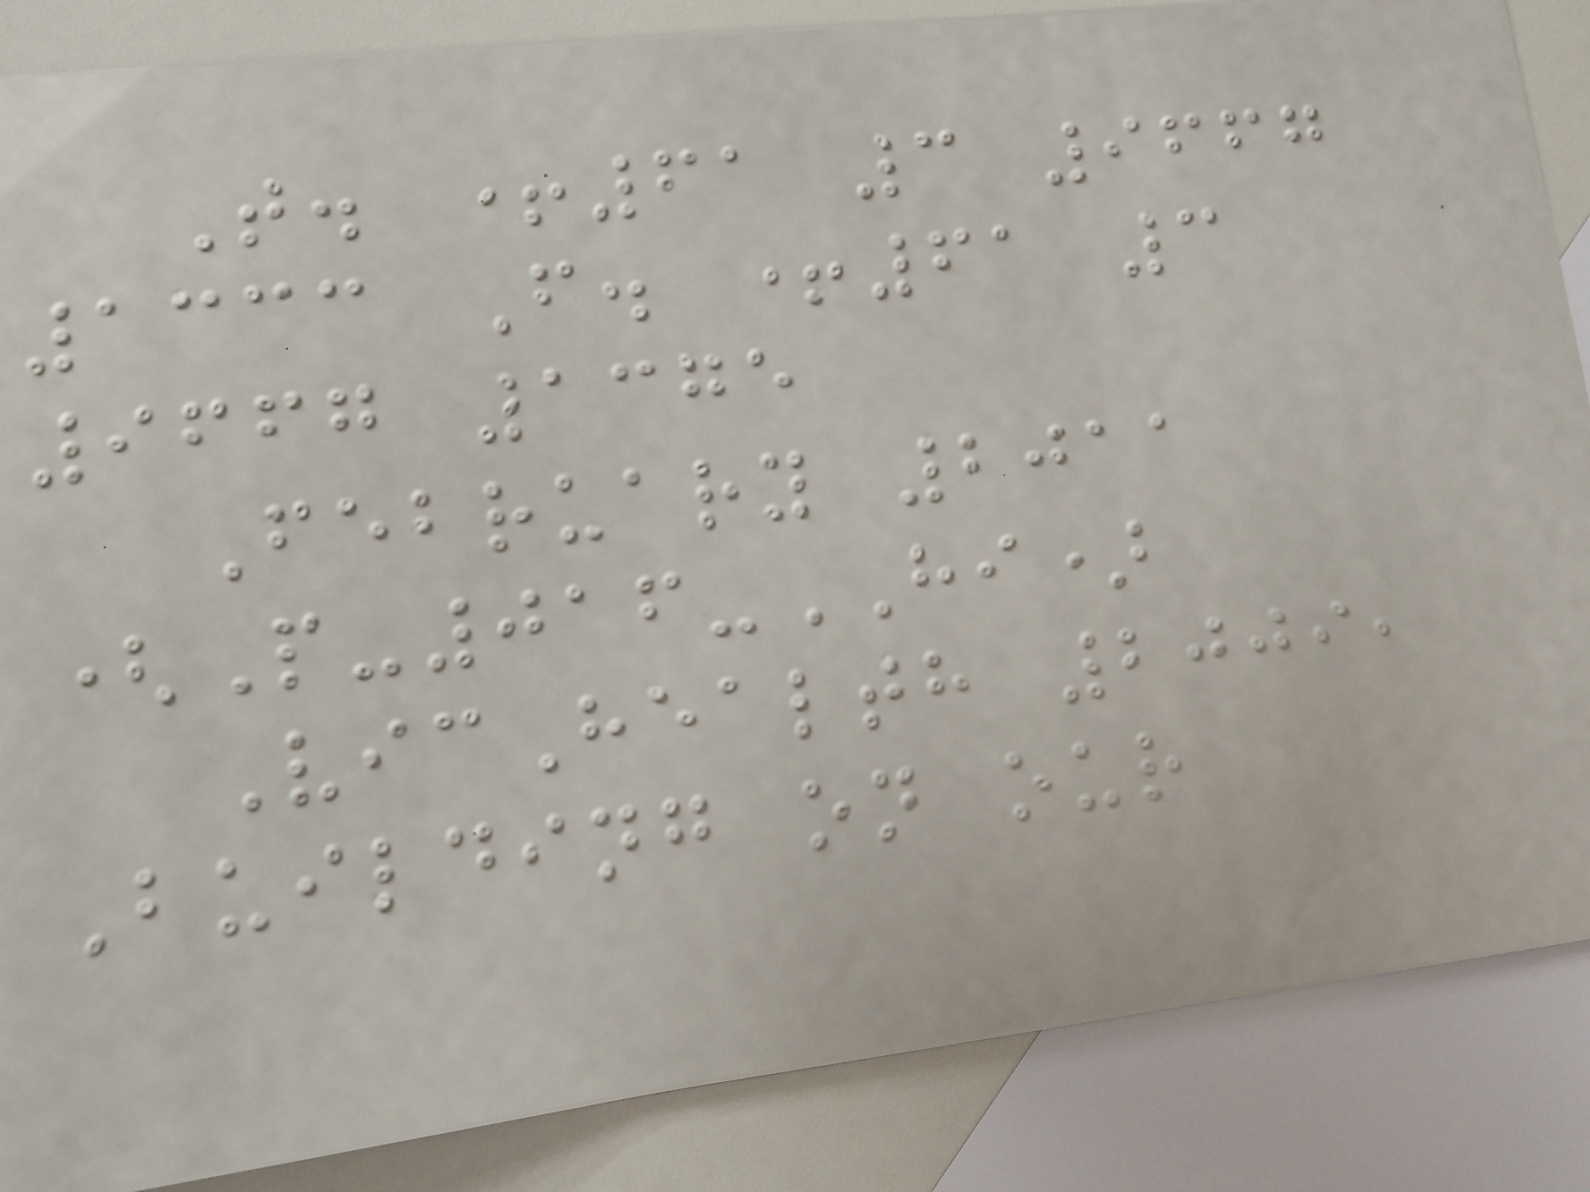T. +61 3 9667
1333 F. +61 3
9667 1375
February 2011
(P-016-HI)
VicHealth 2009,
Building on our
